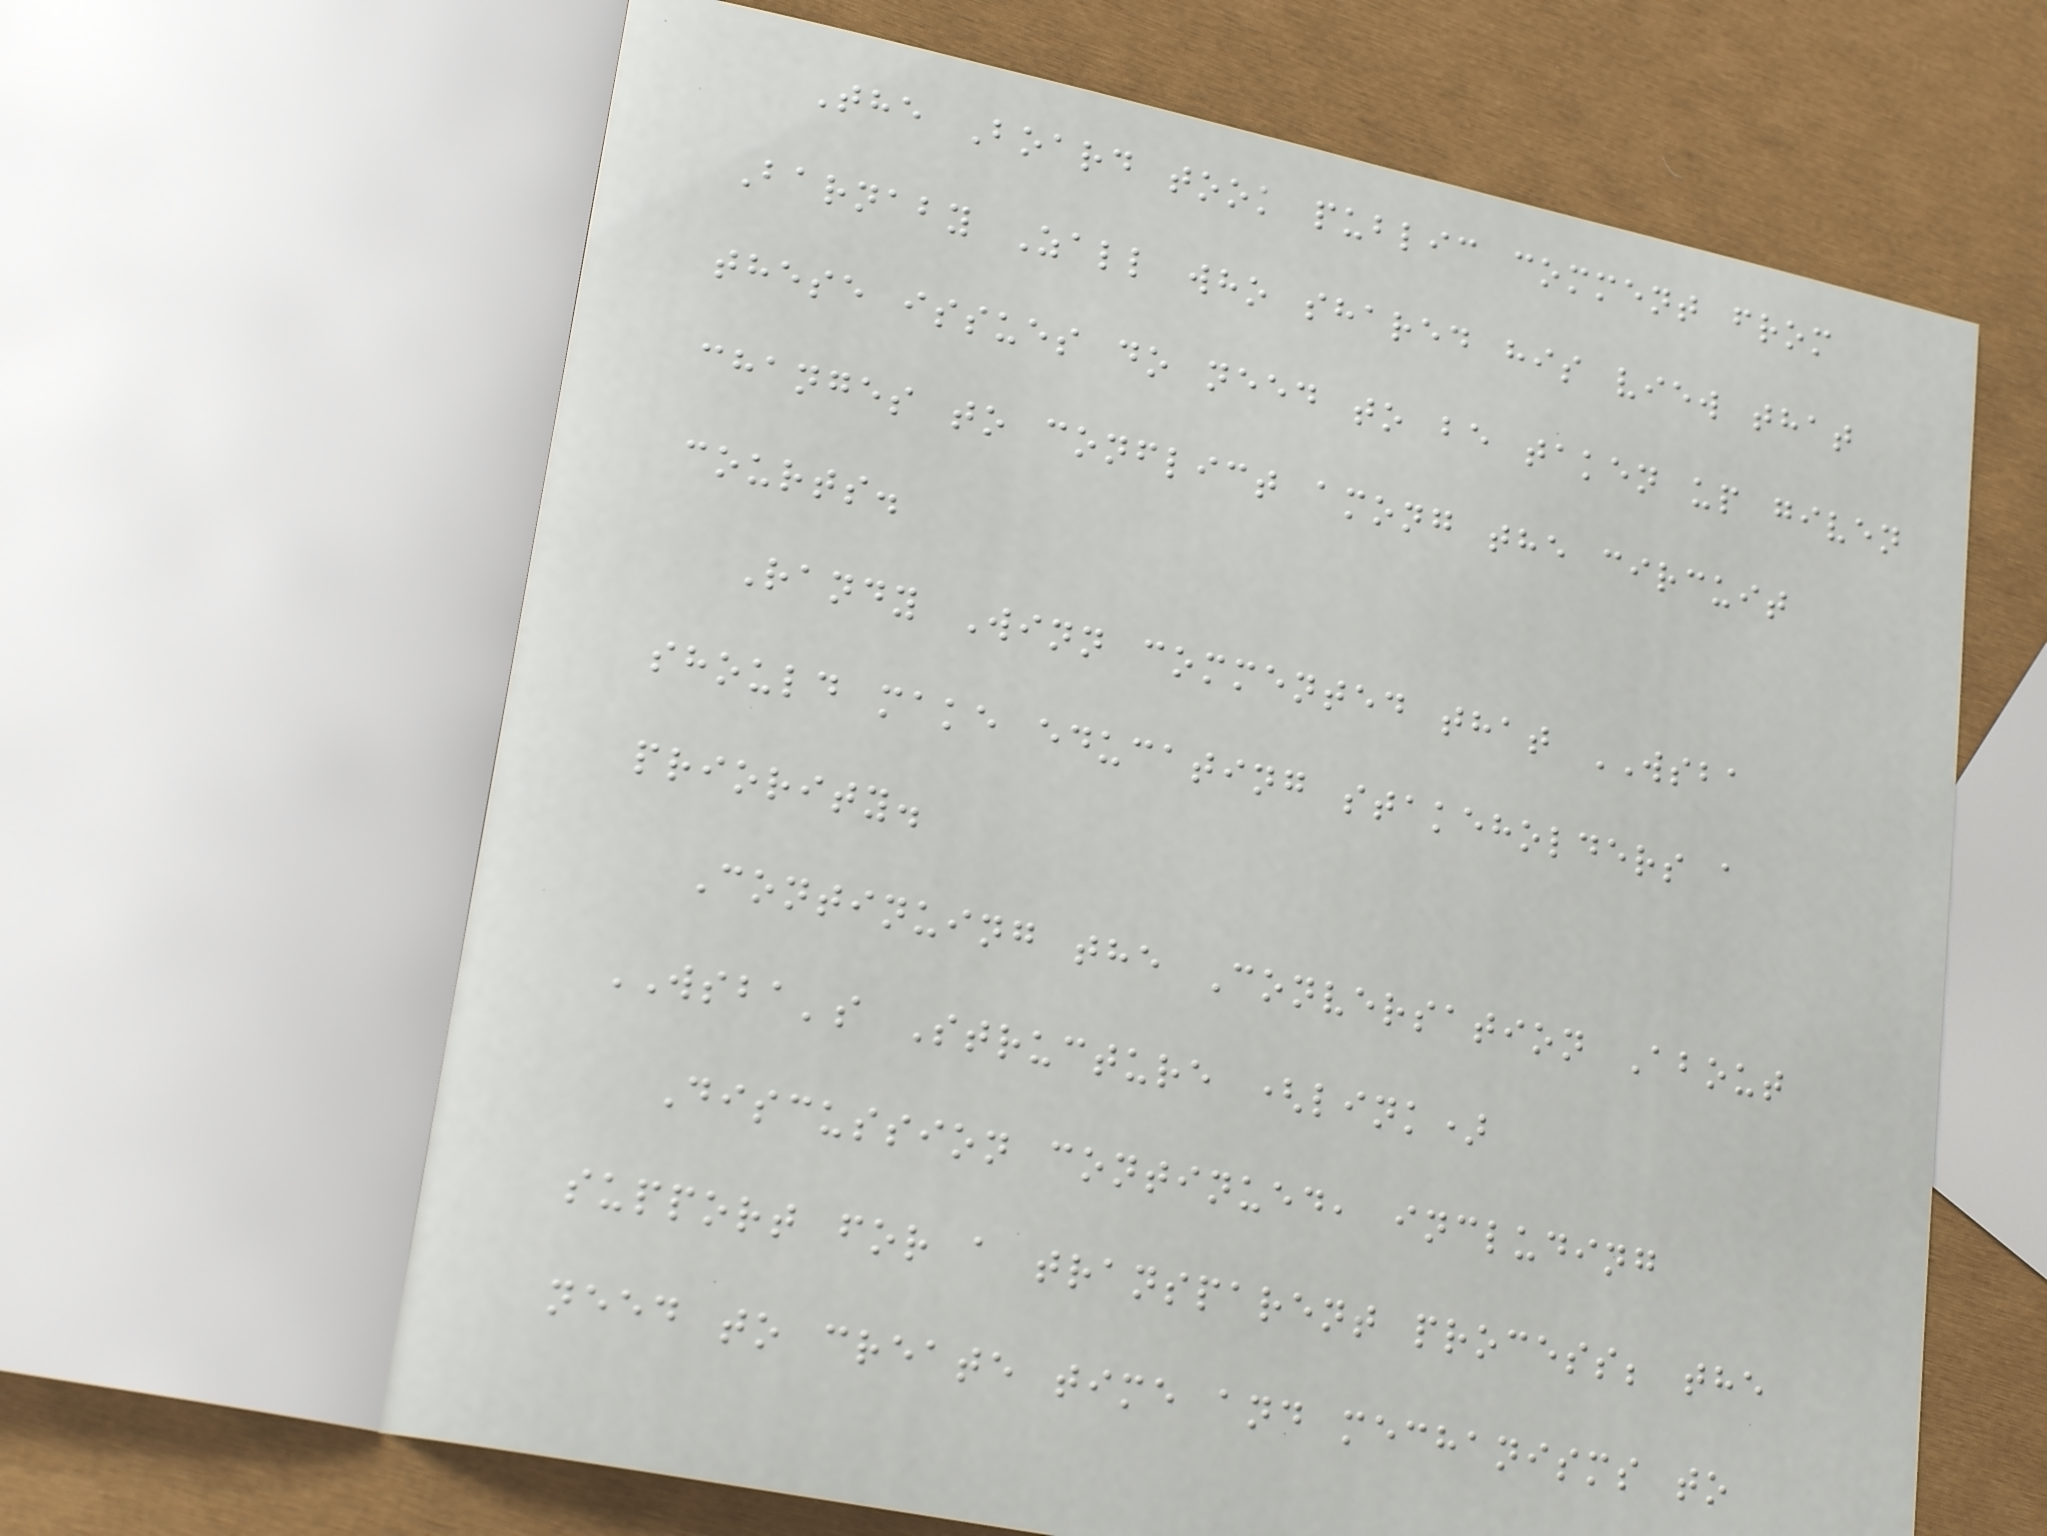The Board took public comment from
Barnaby Zall who shared his view that
these issues do need to be taken up given
changes to conflict among the circuit
courts.
Randy Winn commented that WSBA
should make educating stakeholders a
priority.
Continuing the Conversation About
WSBA's Structure (link)
Discussion continued, including
support for a transparent process; the
need to create time and mechanisms to
